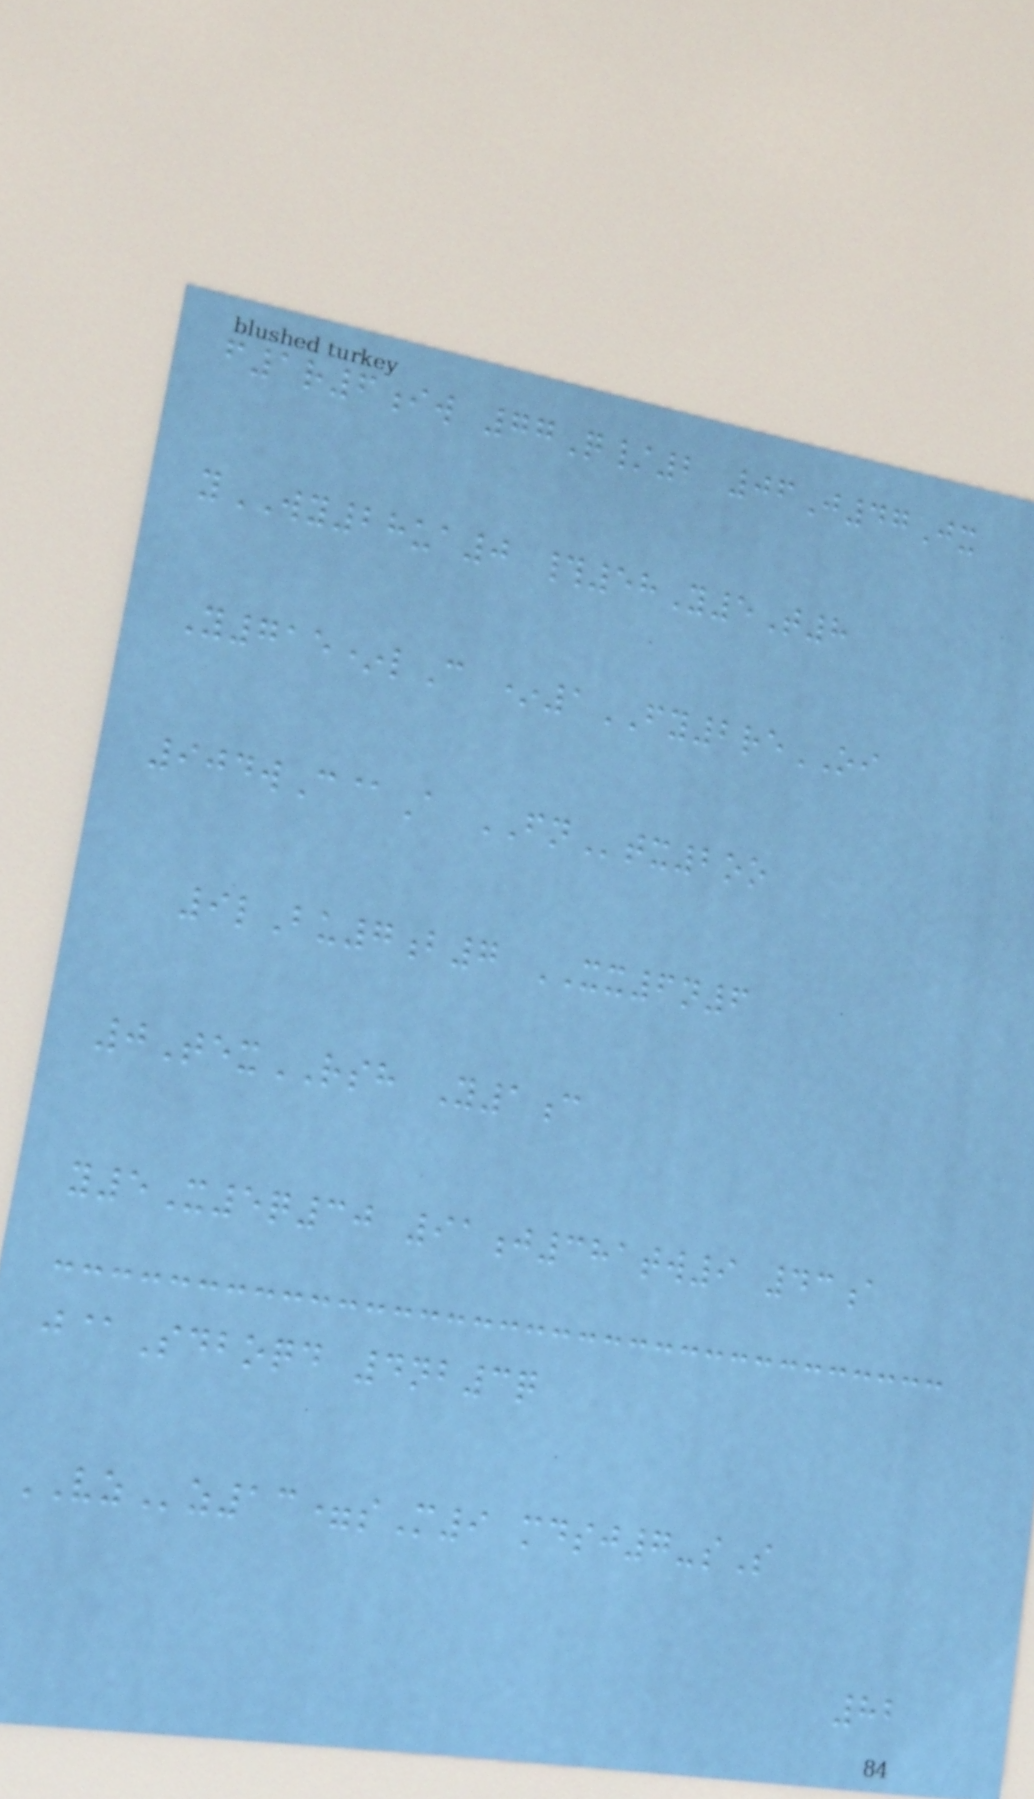f1r6iw 77Q/2 06J47Jx
yWY28ua0 #58Y5T8
Y715*lC *1FY2reOI
904wC@A FNtx2oo
9lBu7b7 XX6n6
0TexRSH Y1c
y5X5q30 91j381tw9 43a
j@Sdboqd 4nb3q
VZz13=sM9 mdsj7-sS
82
